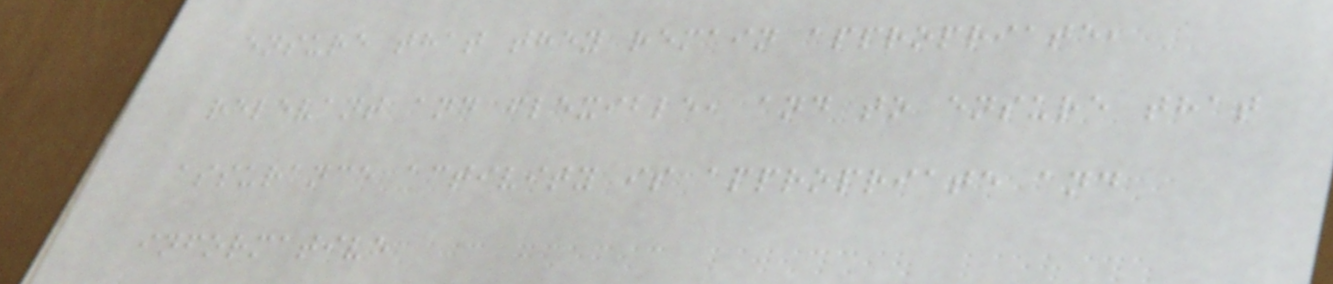ensure that they remain appropriate,
relevant and flexible, and to ensure that
assurance activity is appropriate and
informative
